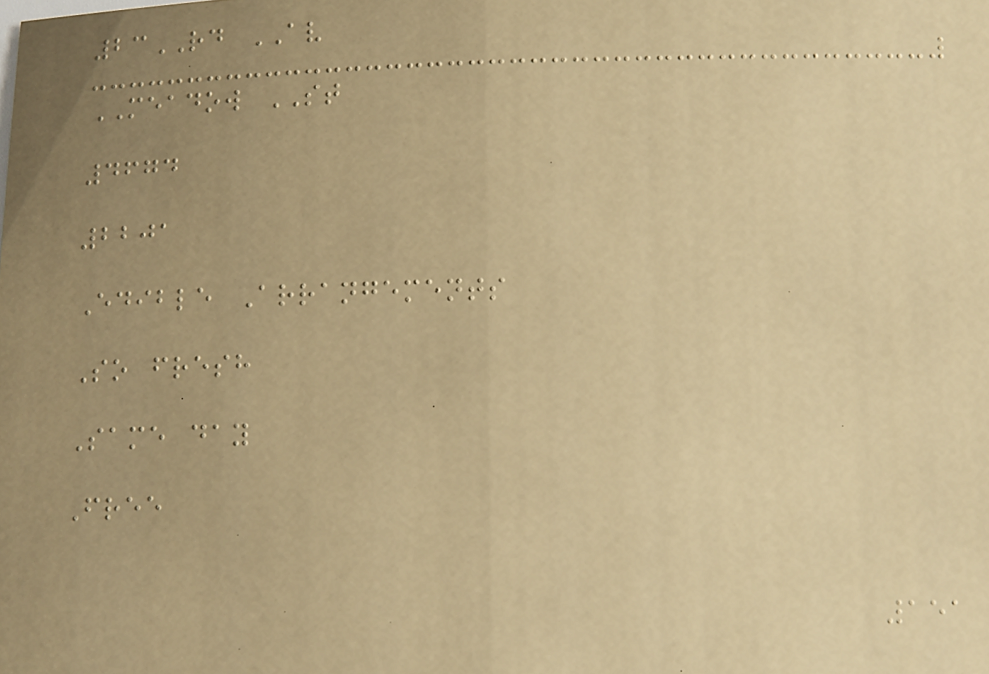23RD AV
MEADOW ST
4674
2201
Edible Arrangements
So fresh
Same day
Free
151
